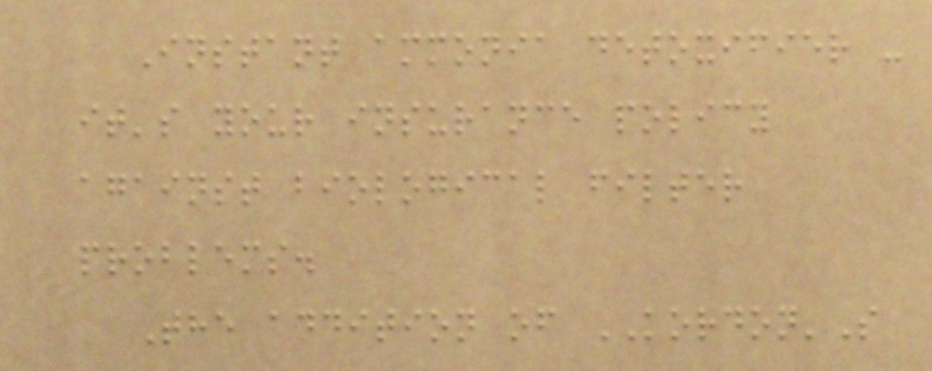Instant ammonia detoxifier -
it's your insurance policy
against biological filter
problems.
The addition of KORDON'S
